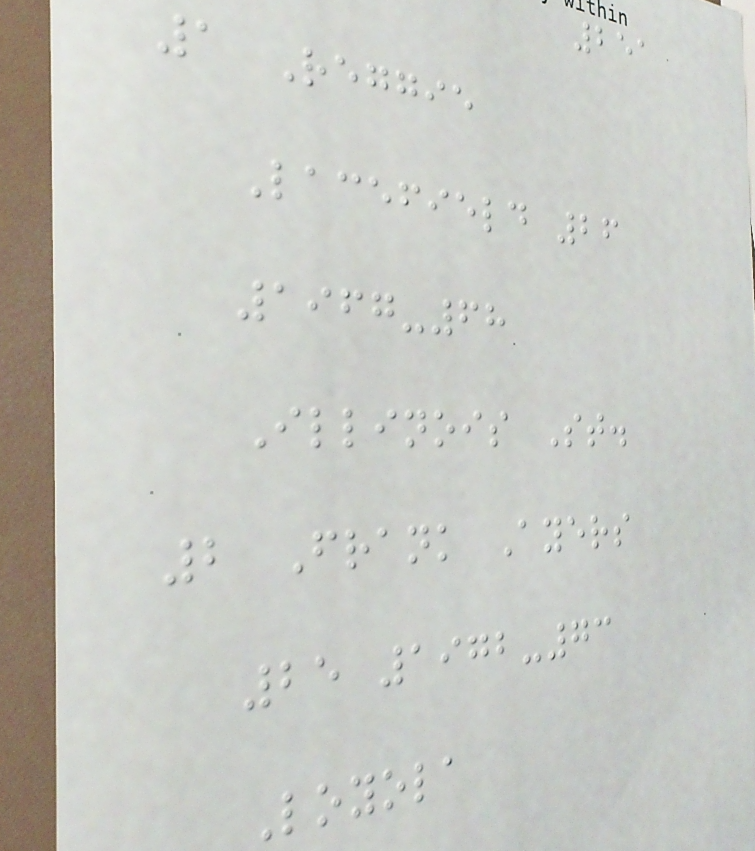251
1 Reggie
Lacefield 26
1967-68
Illinois St.
2 Frank Ayers
25 1972-73
Loyola
